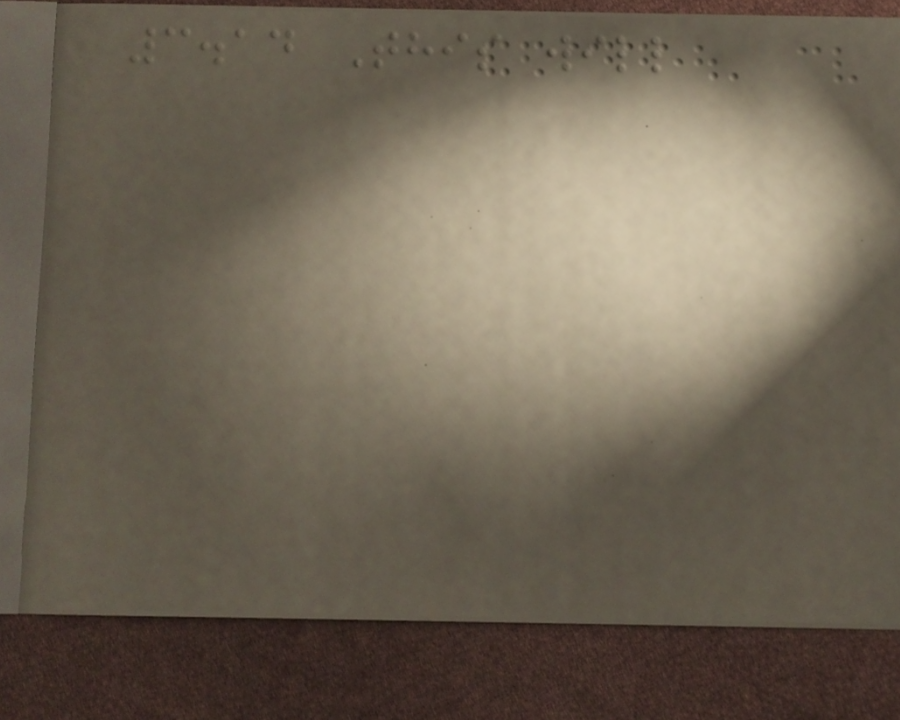3.14 This will
